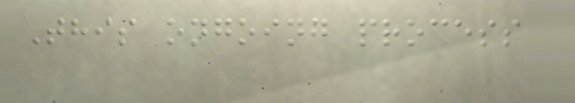This ongoing process
